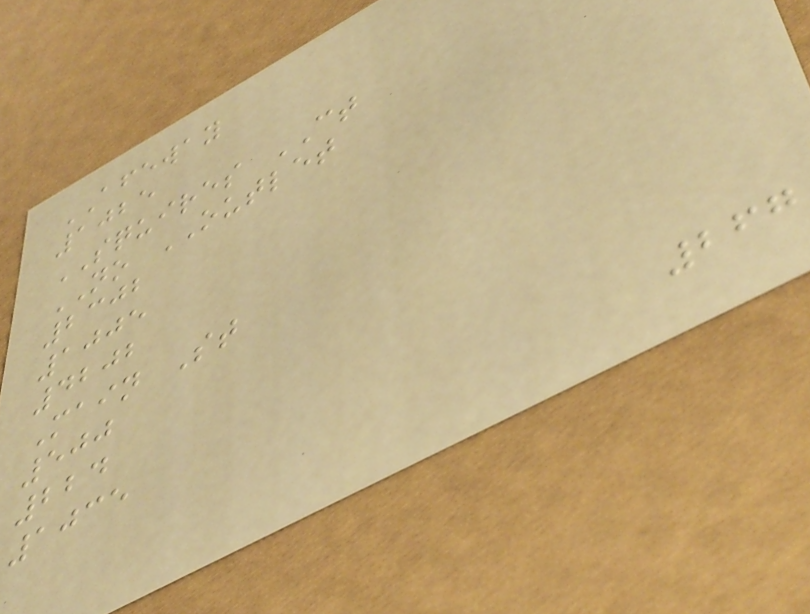AFEWAY
1025
SQUIRES CT
NO OUTLET
2302
1005
4202
Main St
500
224
1035
267
